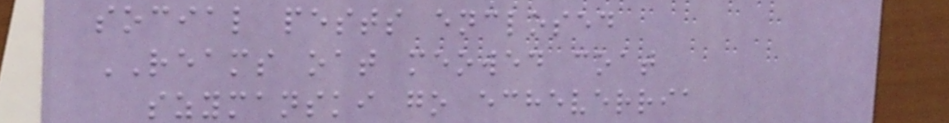social pests enclosed
REAMS oat meowed coat
szymanski go echeverria
